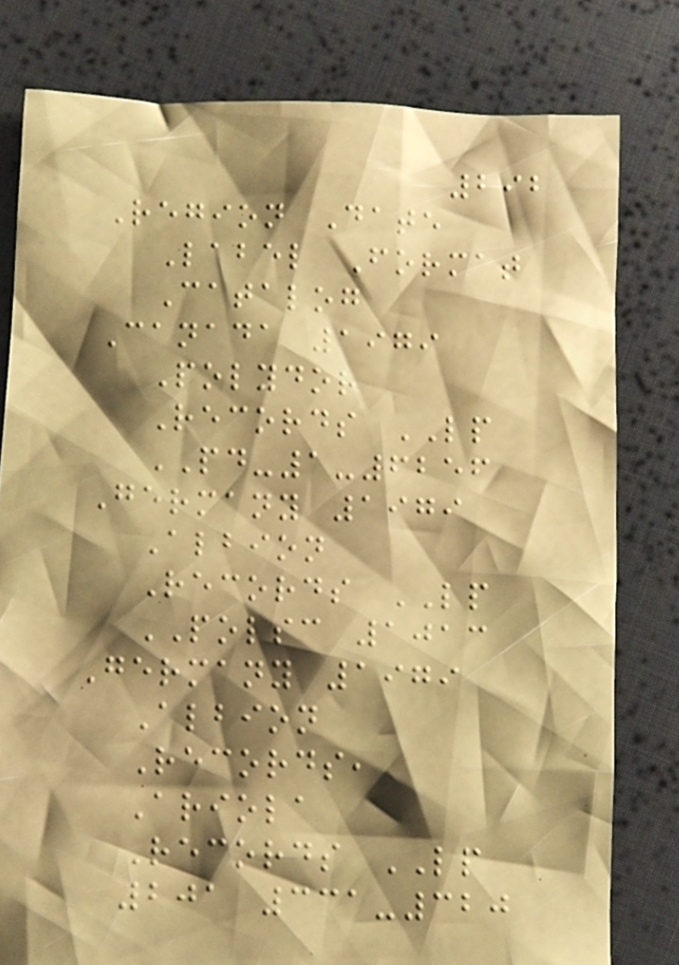292
Region Date
Label Format
Catalog
Canada 1979
Polydor
Records LP
PD-1-6256
Germany 1979
Albion
Records LP
POLSC 1013
Germany 1979
Albion
Records,
Ariola
Records LP
201 331-320
